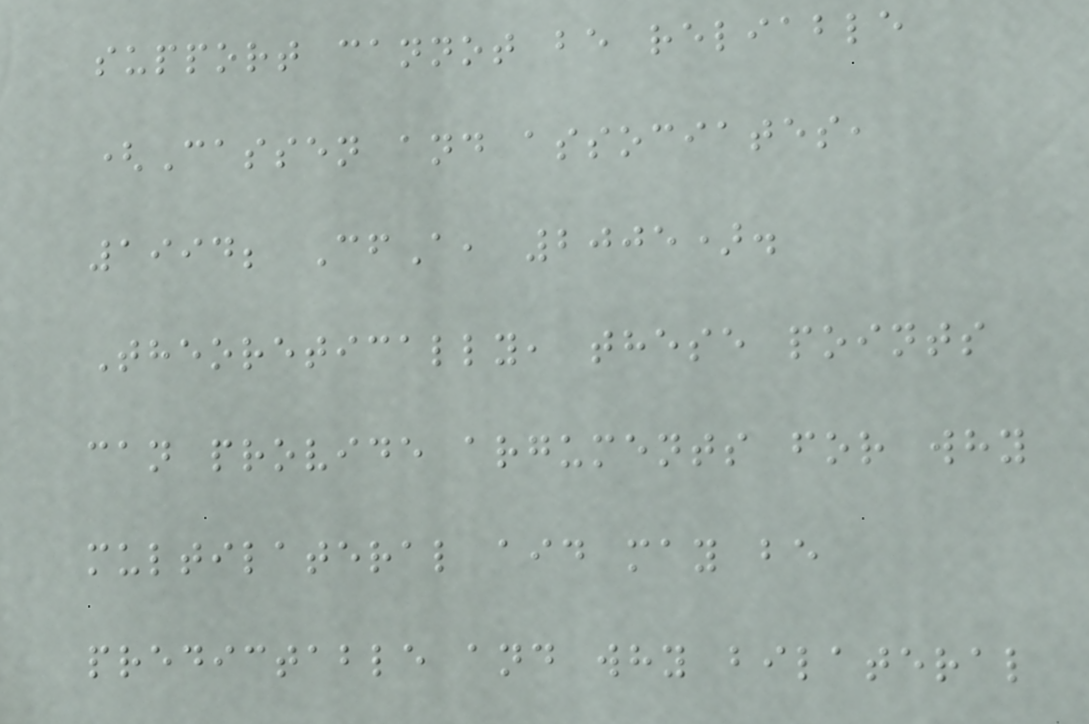support cannot be reliable
(Cassen and associates,
1994; CfA, 2005).
Theoretically, these points
can provide arguments for why
multilateral aid may be
predictable and why bilateral
